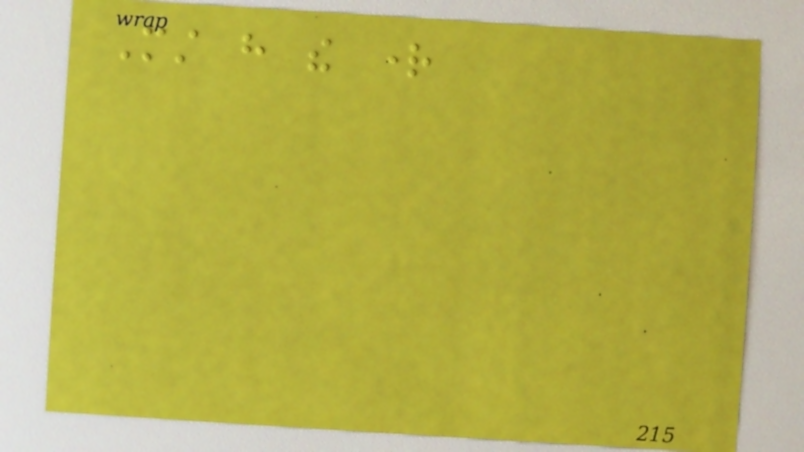Must have the right
